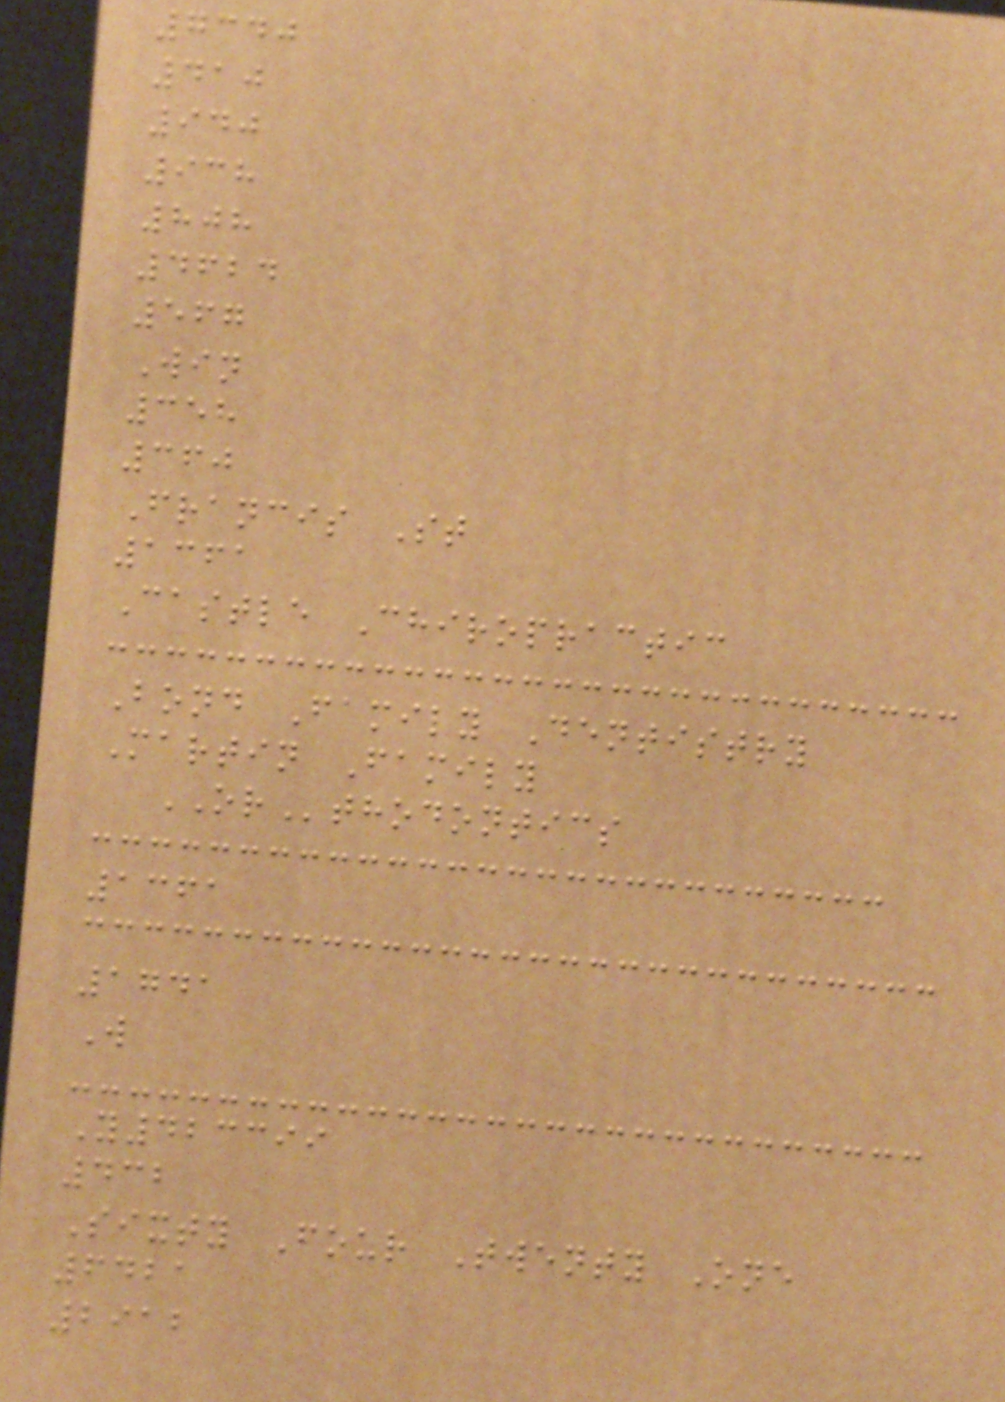7340
410
940
938
808
4624
567
Win
358
360
Francis St
1361
Castle Chiropractic
Bond Family Dentistry
Martin Family
ORthodontics
1361
1741
W
Y423399
432
Sixty Four Twenty One
6421
2912
